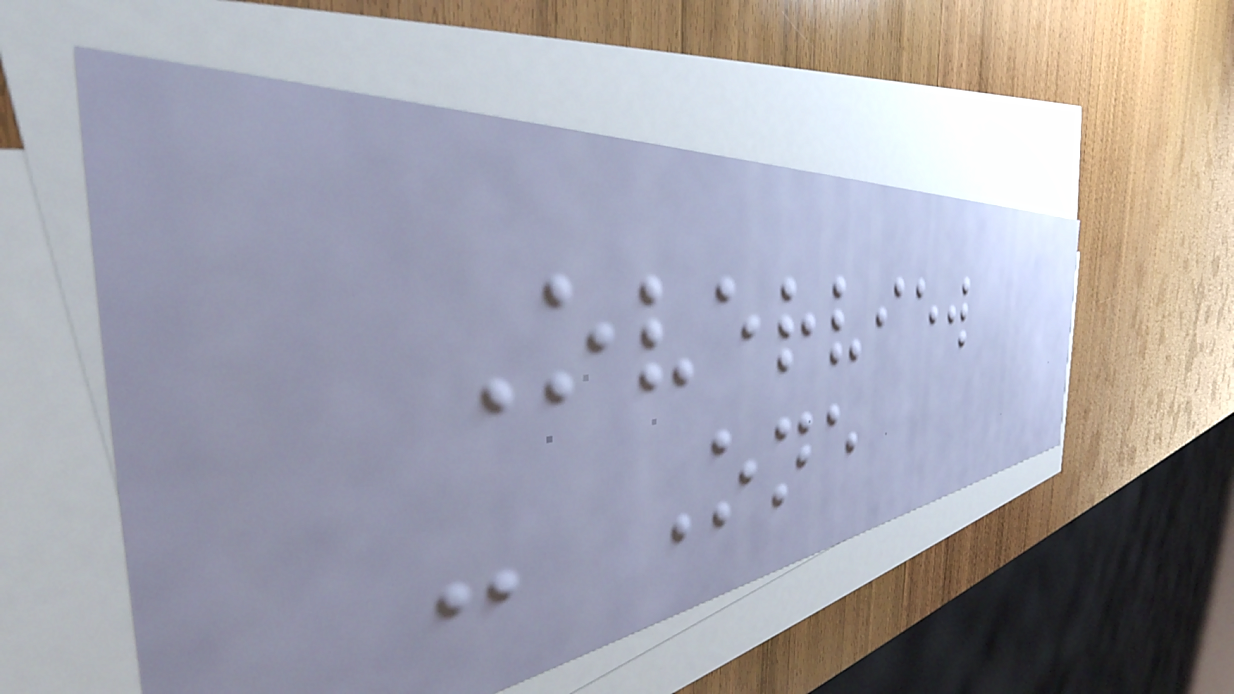Overview
- One
